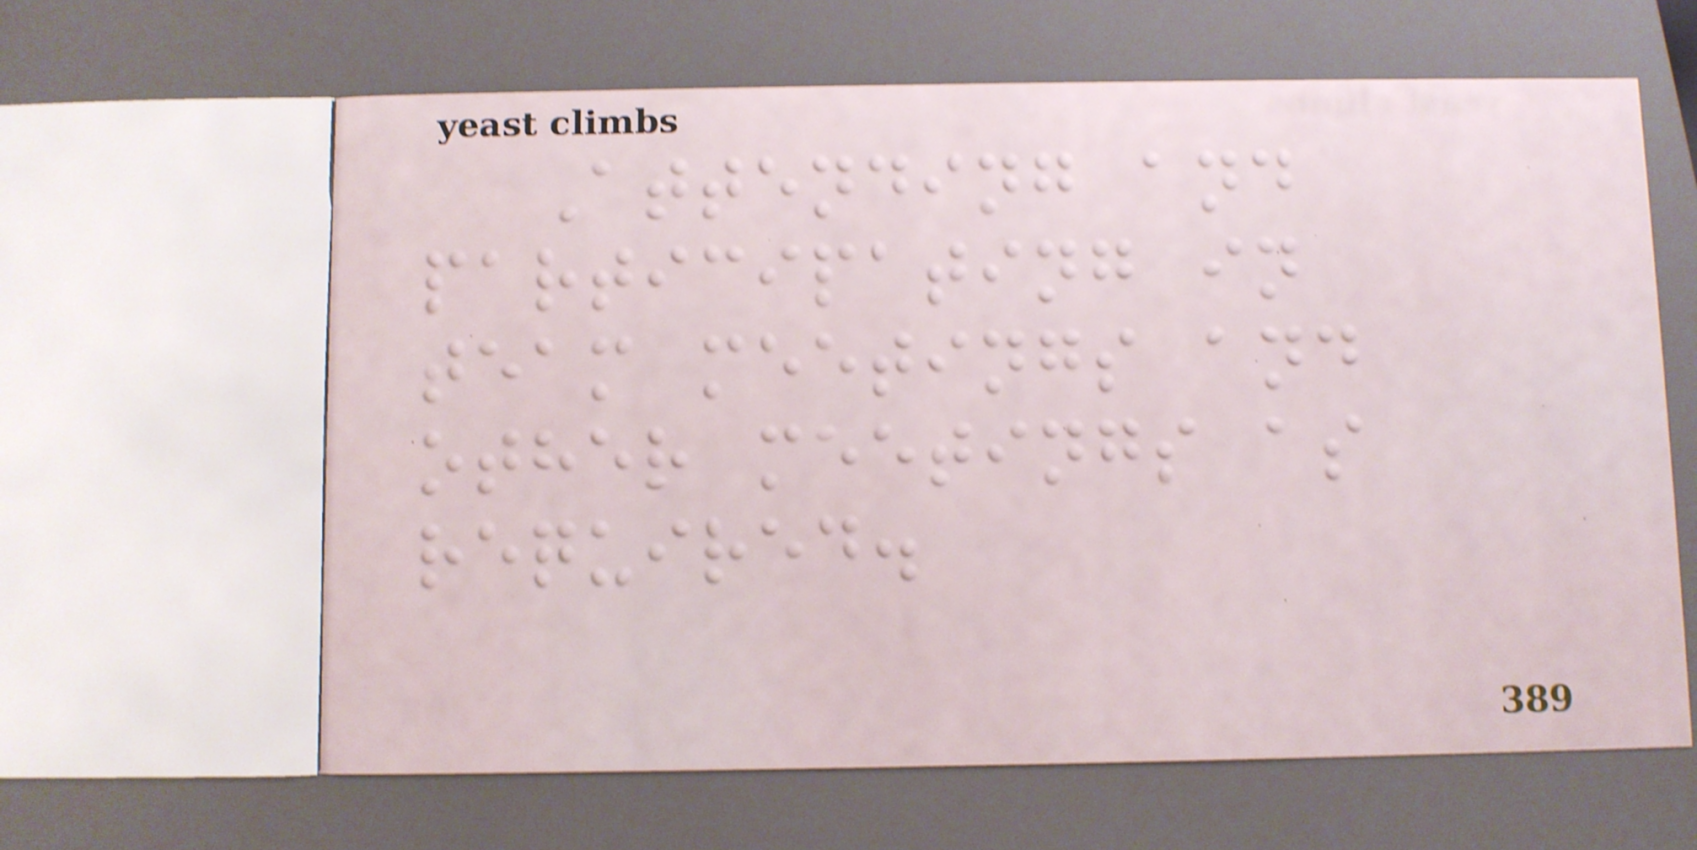Attending and
participating in
team meetings and
other meetings as
required.
